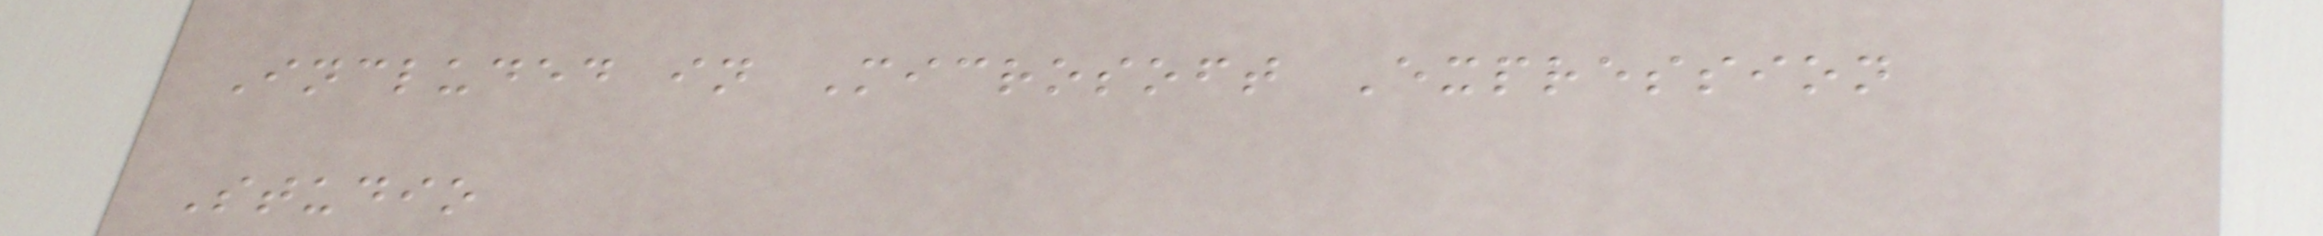Included in Microsoft Expression
Studio
